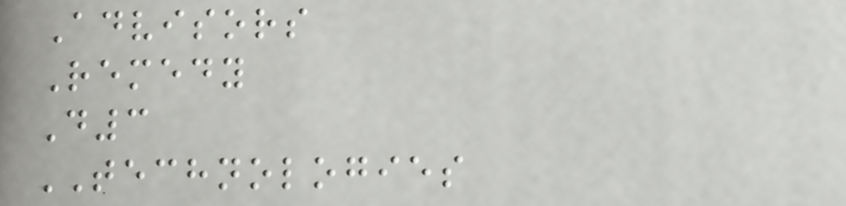Advisors
Remedy
D3
TECHNOLOGIES
